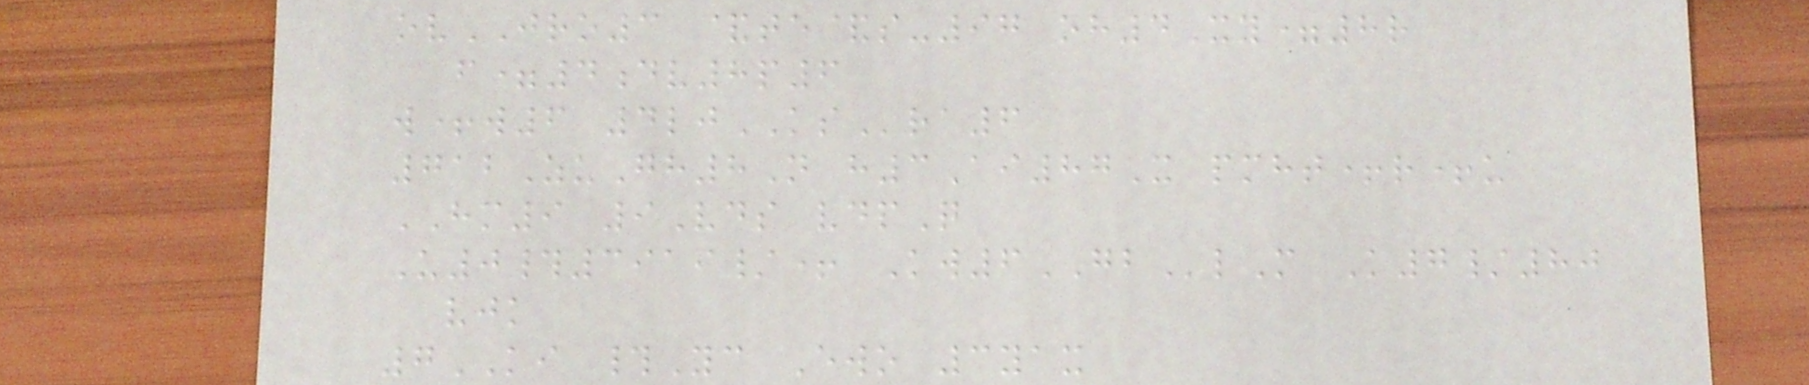ovJRO3 &te&s-97 oh4Xy=8r
f=4dv8p6
w+w6 4ljKSra6
712ZuGh8N h3Ai87X pmht+r+u
HM9 9Vds vdpQ
U0#3919/+ Kw6GBlM K7/80
vjk
7KI #Yc Ewo 3yax
